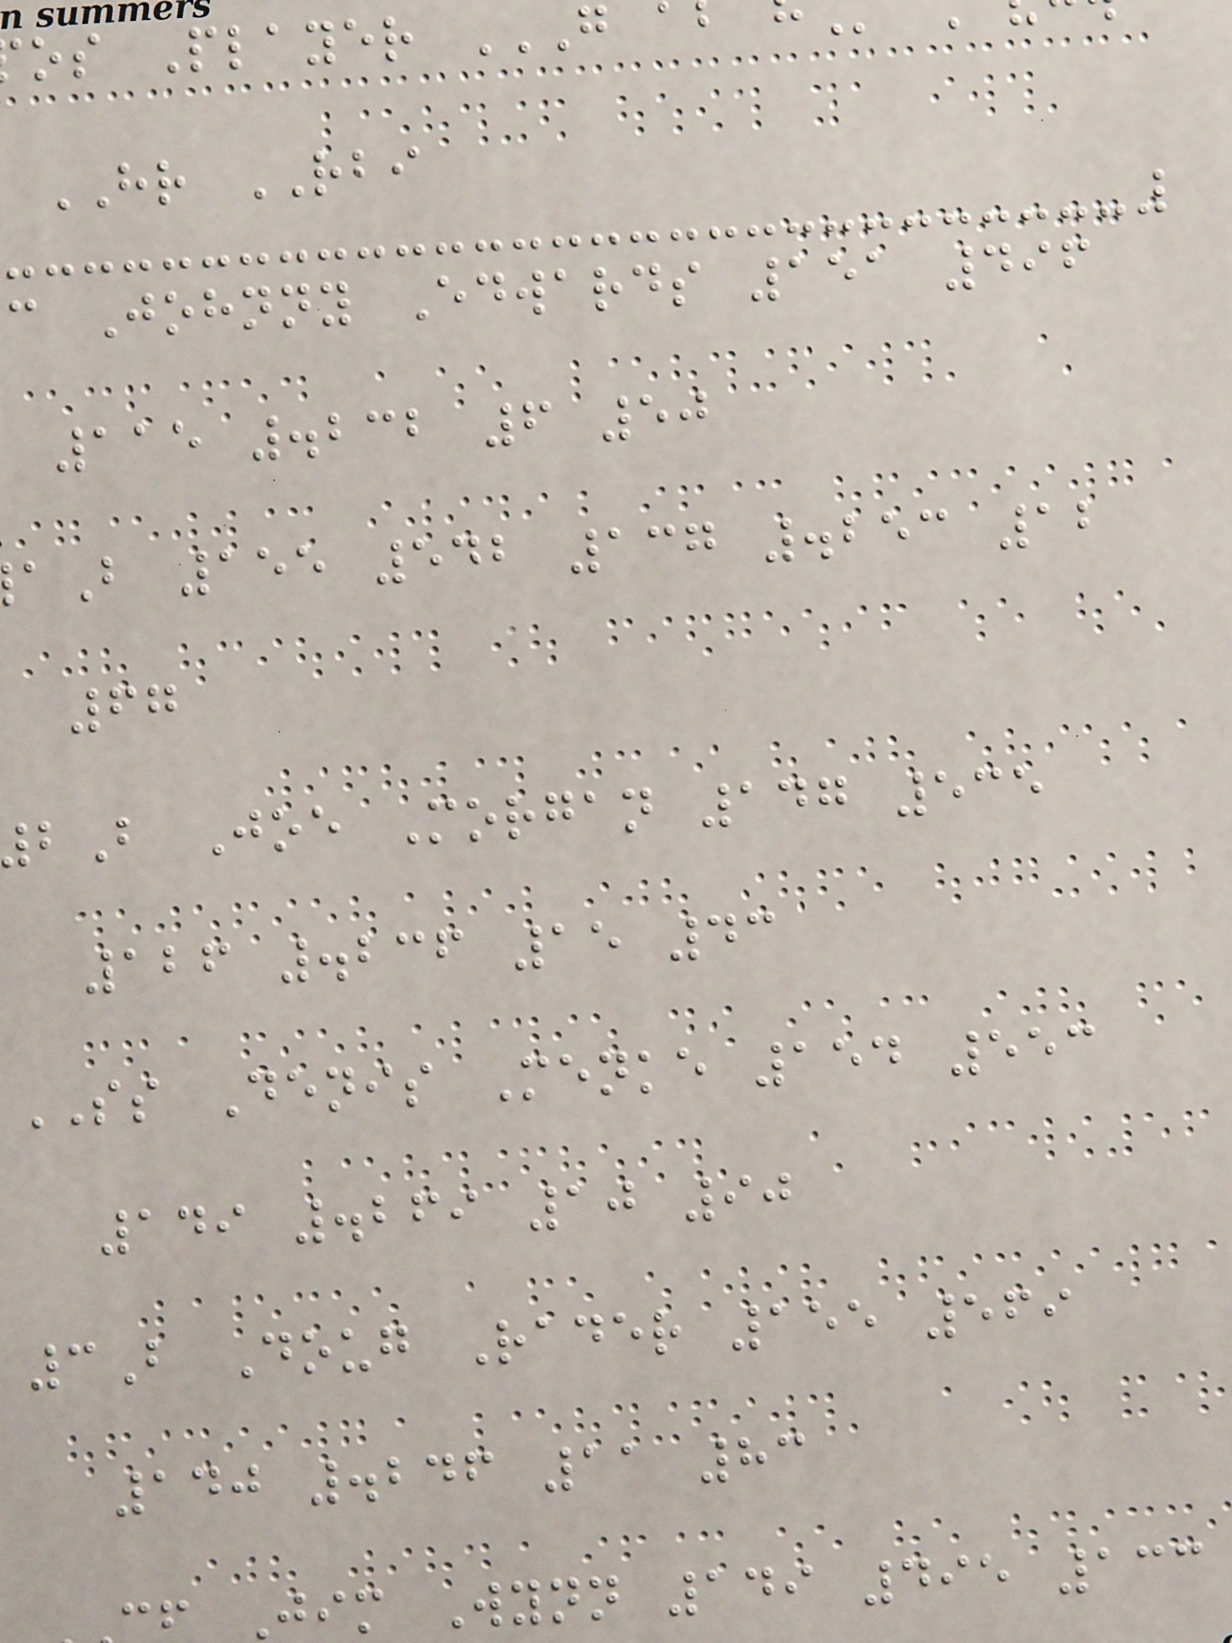HR RBI
c Johnny Edwards 151 496
115 .232 6 50
B 155 542 137 .253 12
67
B Joe Morgan 147 535
126 .236 15 43
SS Denis Menke 154 553
149 .269 10 90
3B Doug Rader 155 569
140 .246 11 83
Jim Wynn 149 495 133
